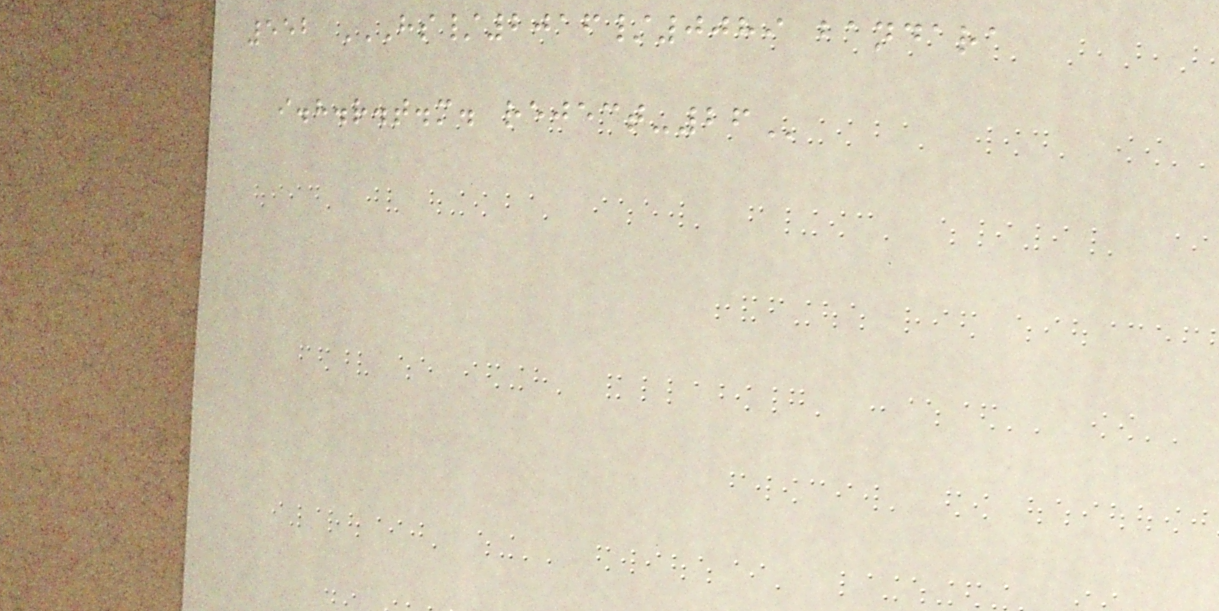552 HS/2016/0089 BANDARA
I.H.R.T.M. REJECT-26
